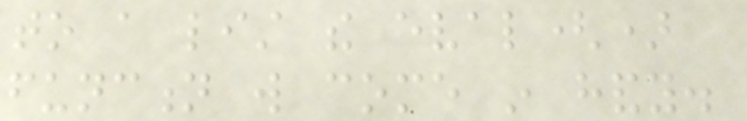to a list the eval()
function will come in handy.
